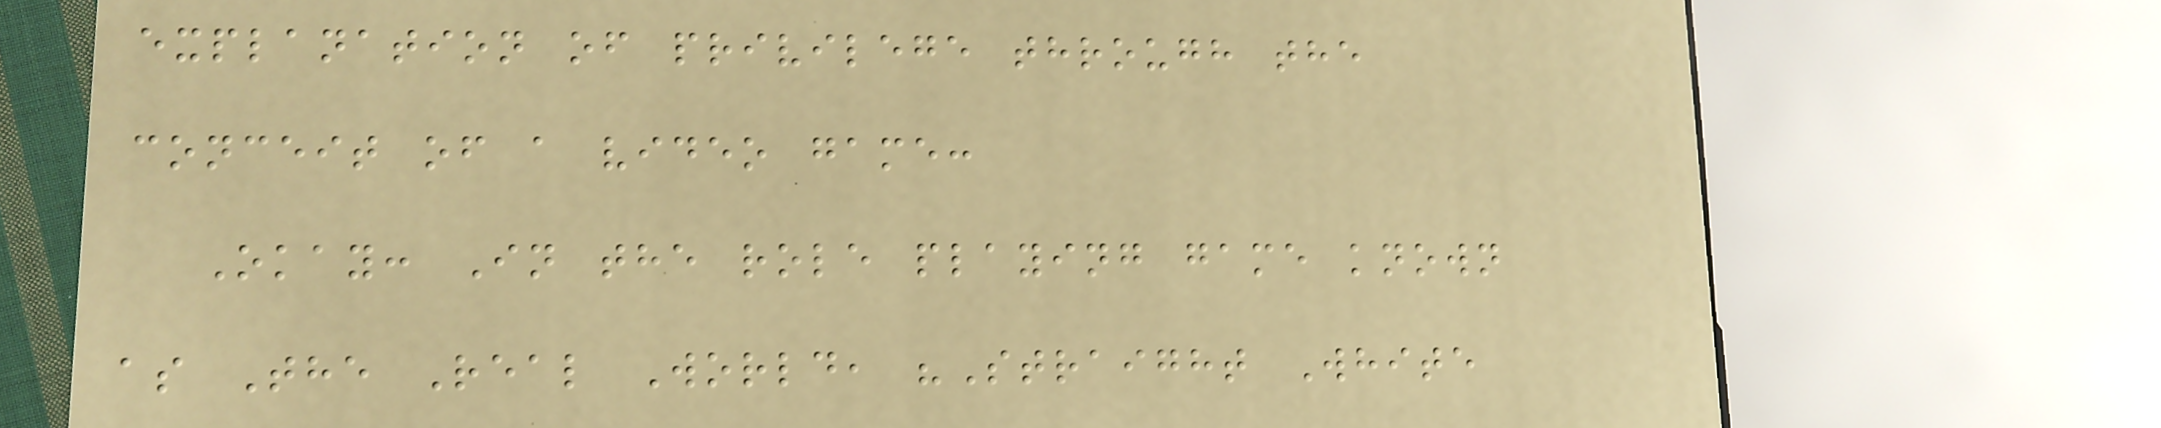explanation of privilege through the
conceit of a video game:
Okay: In the role playing game known
as The Real World, "Straight White
